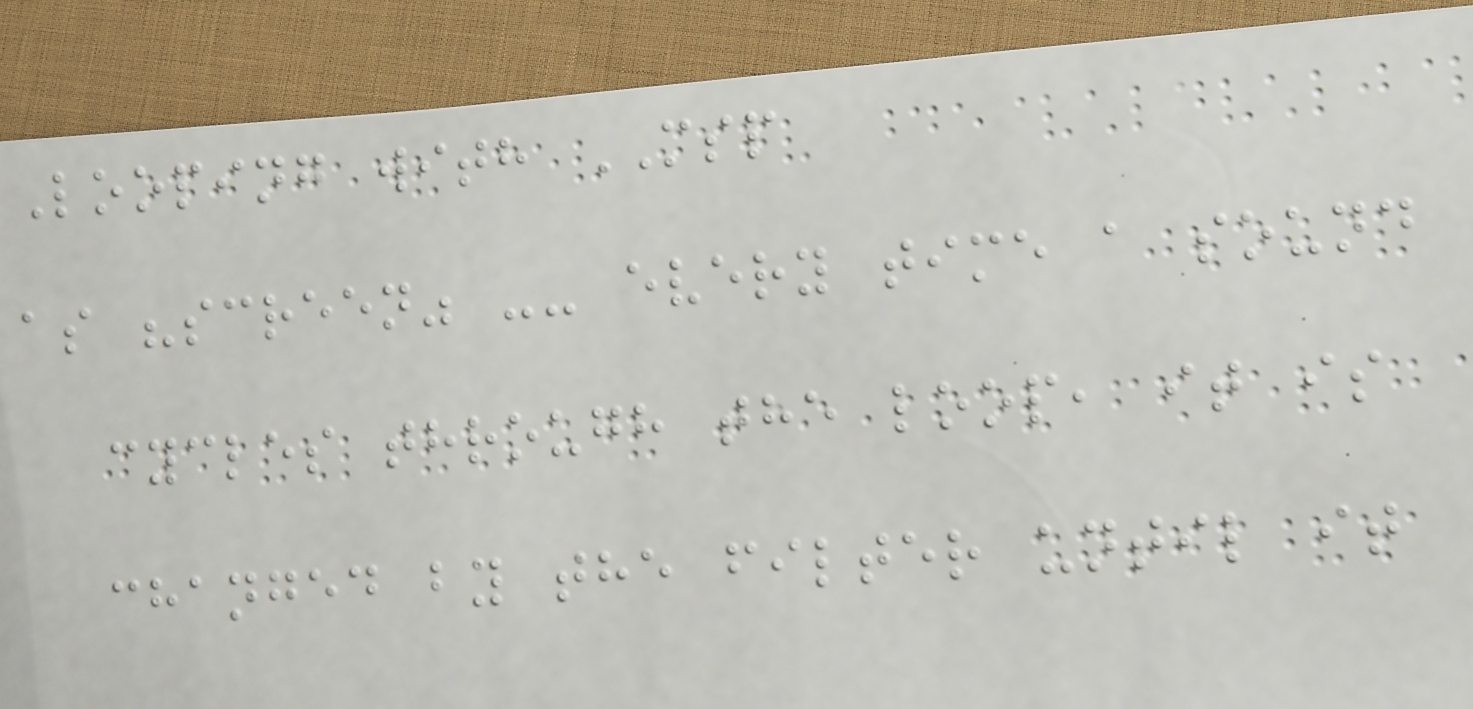Looping with MSP
as "screen" -- every time a sound
cycles through the loop, it is
changed by the filter until it
